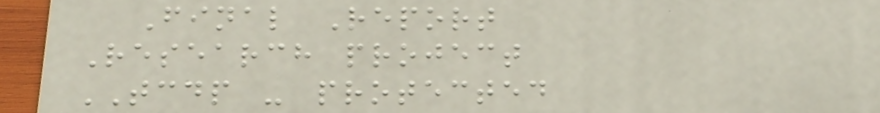Final Report
Research project
TCDP - protected
